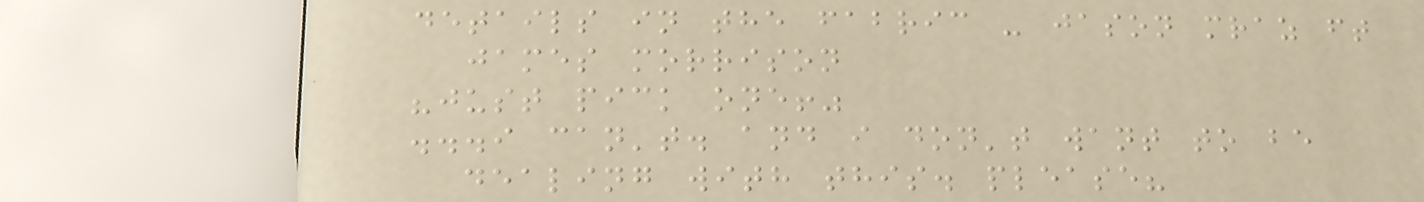details in the fabric - jason mraz ft
james morrison
"just pick one!"
...i can't. and i don't want to be
dealing with this. please?
